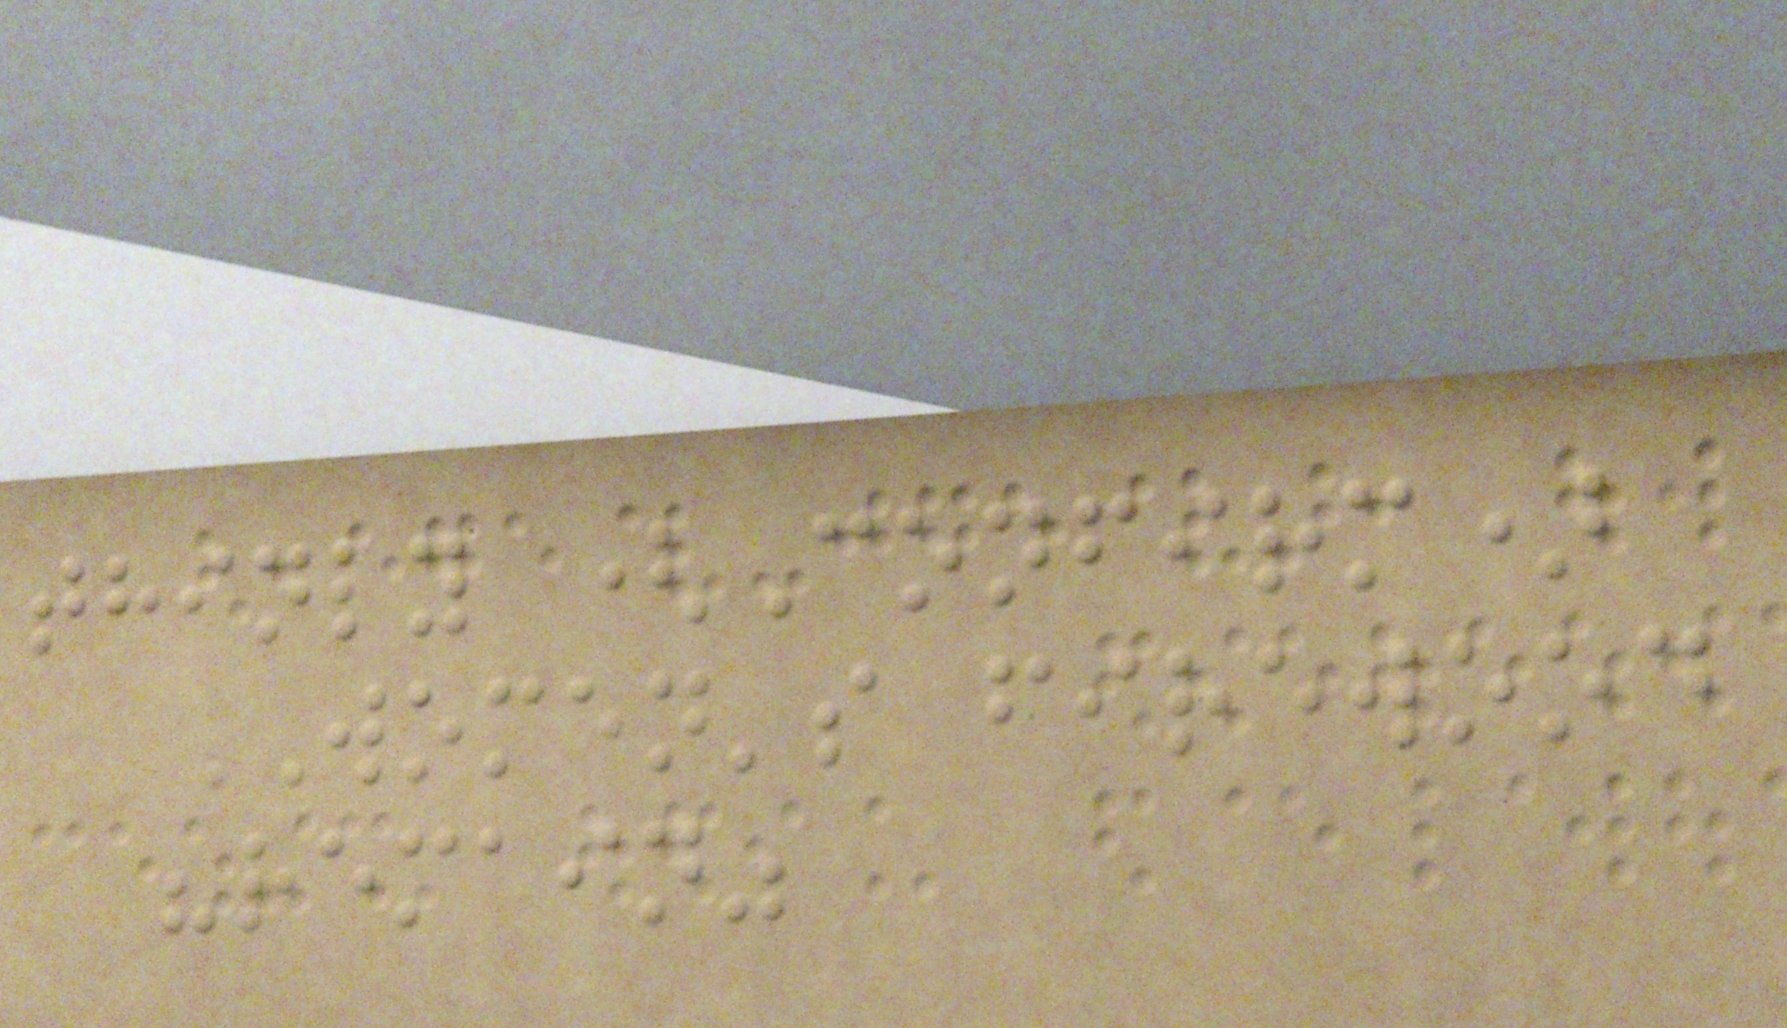thinly (Confirm)
WOMEN's firewood
"remain"
